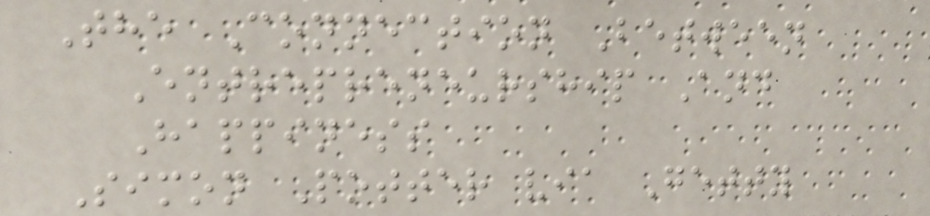The Connection Between
Entrepreneurship And
Happiness
Simon Potter via Getty
